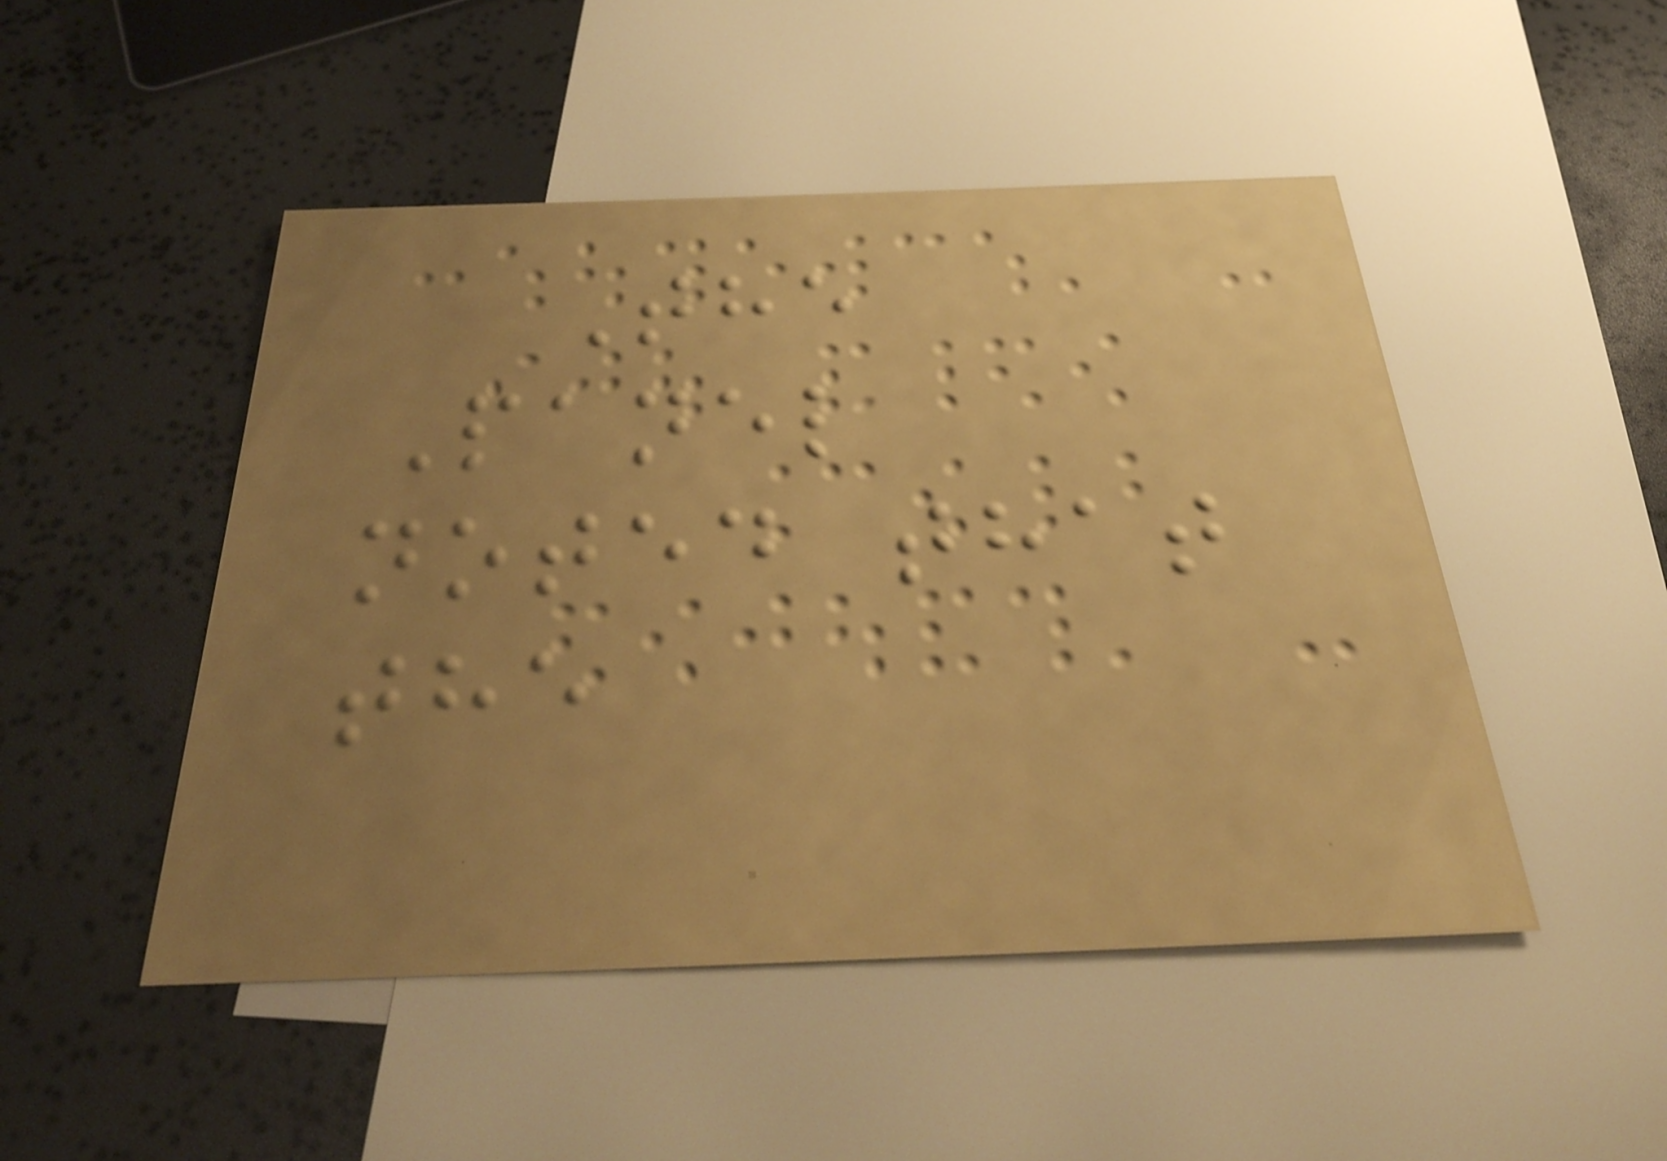The
Panel
noted that
the
